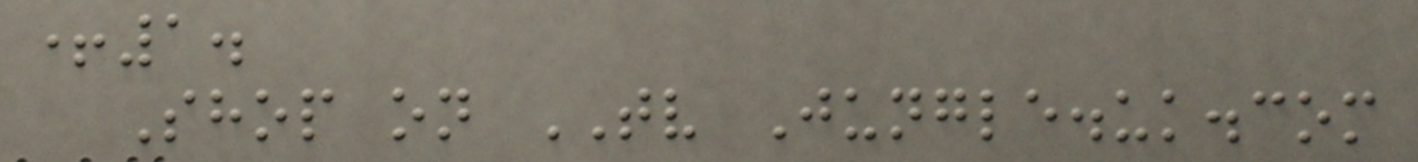+1.
Shop on TV Jungle.uk.com
